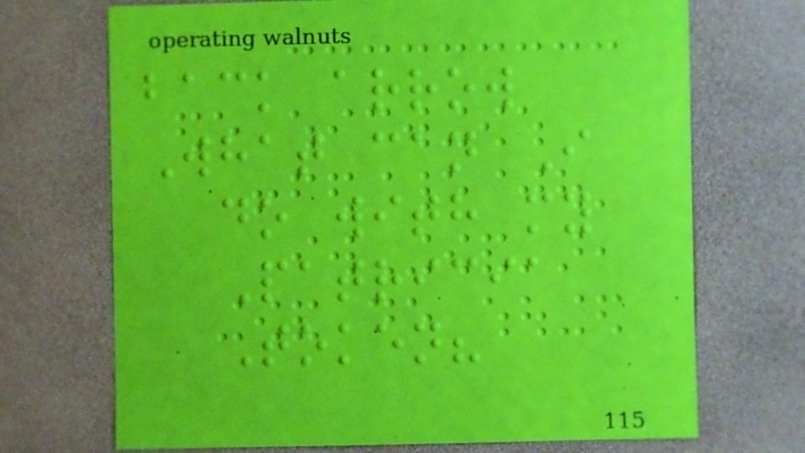back arrow
What can I
do with my
Patricia
Token?
